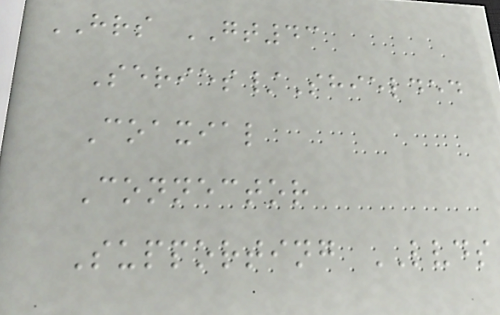HRS GT43
Series/Shielded
Coaxial
Connector
Supporting LVDS
